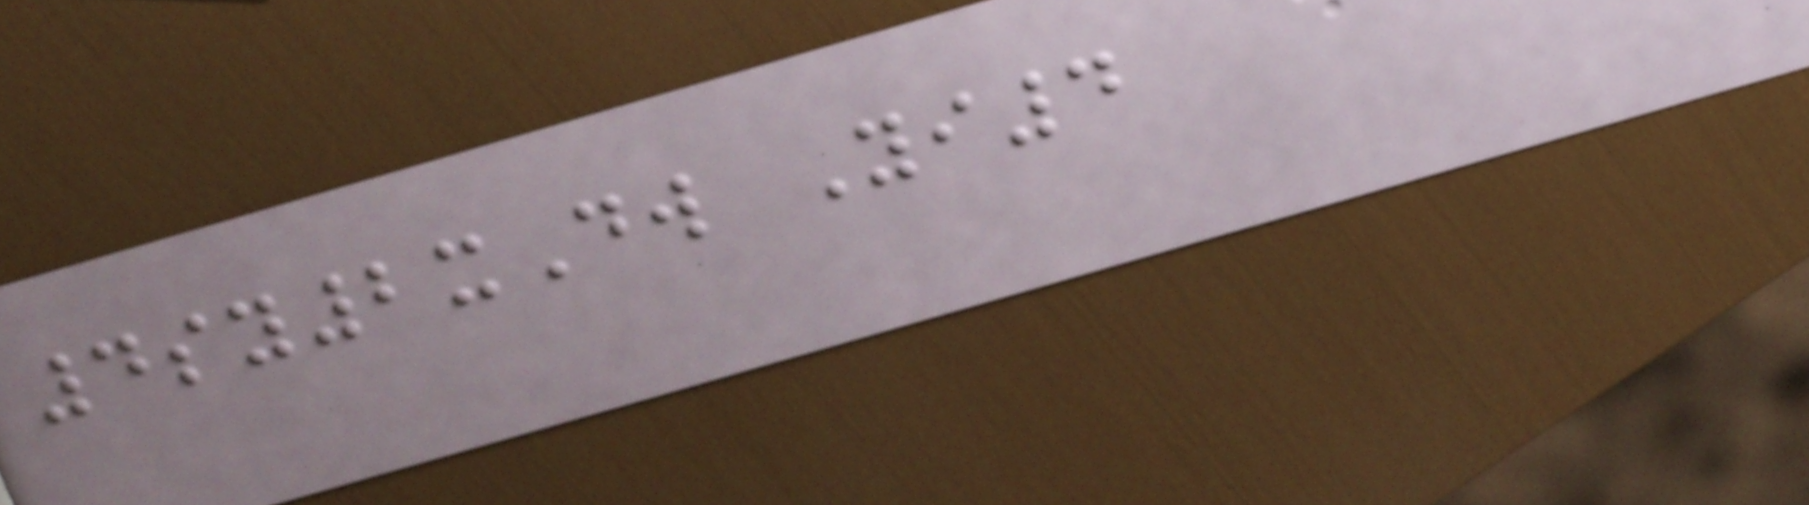4sy2xDw Yi4
